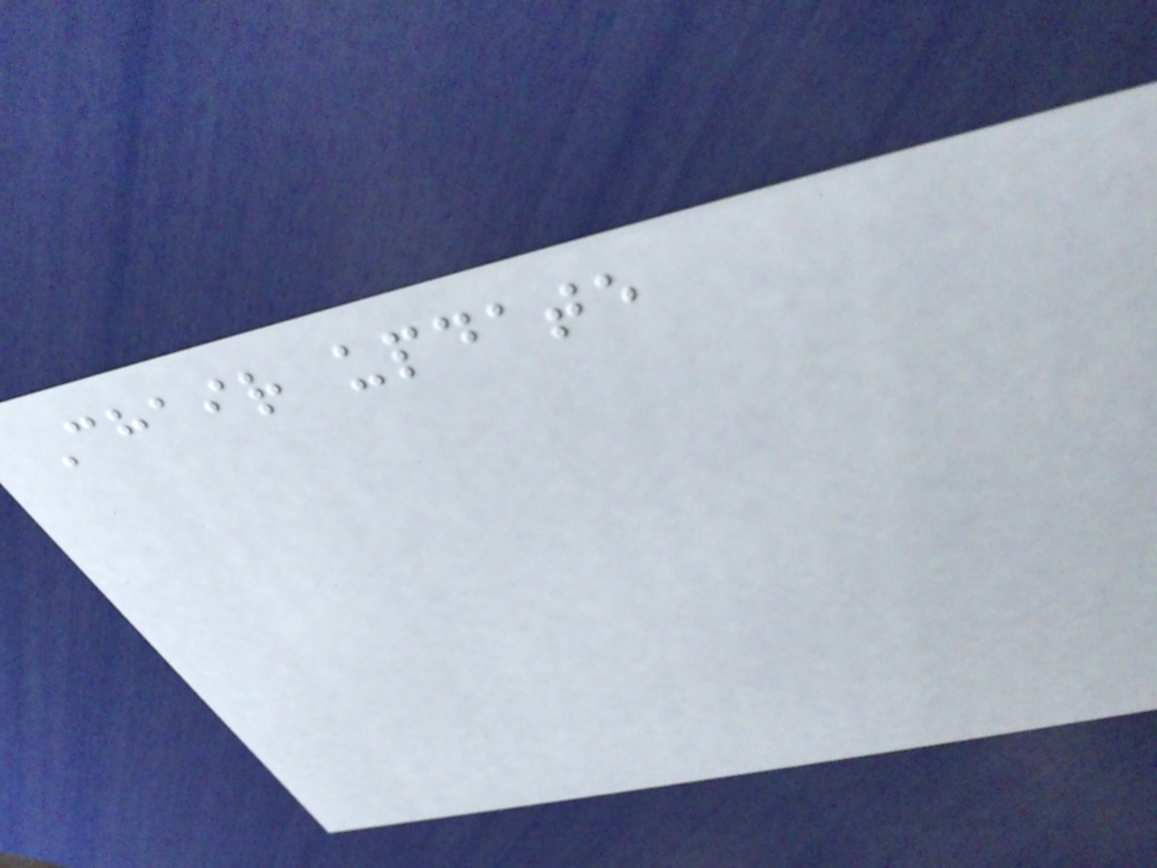Chair update
